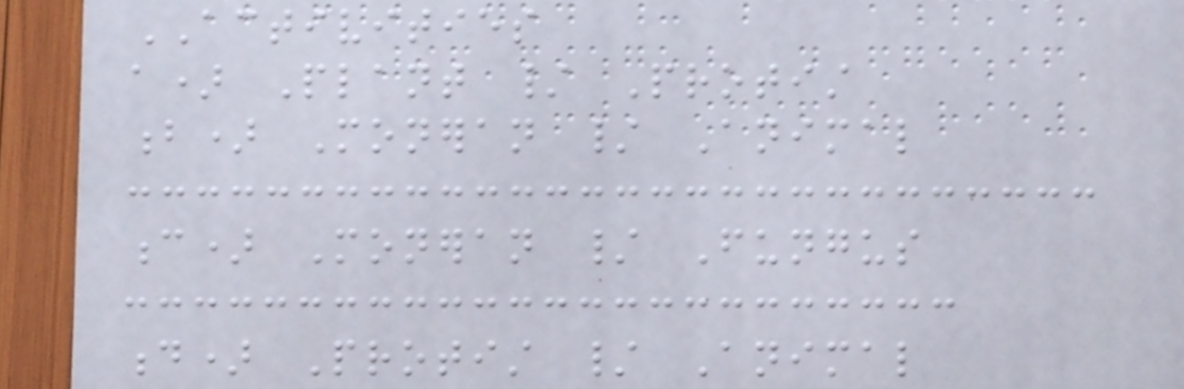ACTIVITIES
a) Plant / Protist
b) Moneran / Animal
c) Moneran / Fungus
d) Protist / Animal
